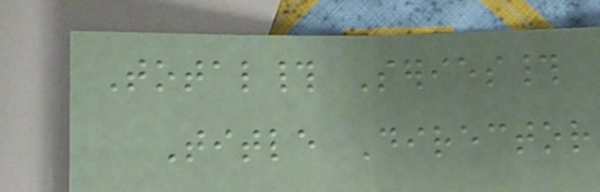Total# Series#
Title Director
